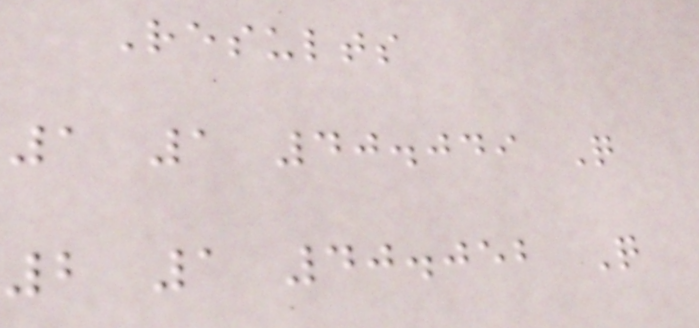Results
1 1 40.049 Q
2 1 40.052 Q
